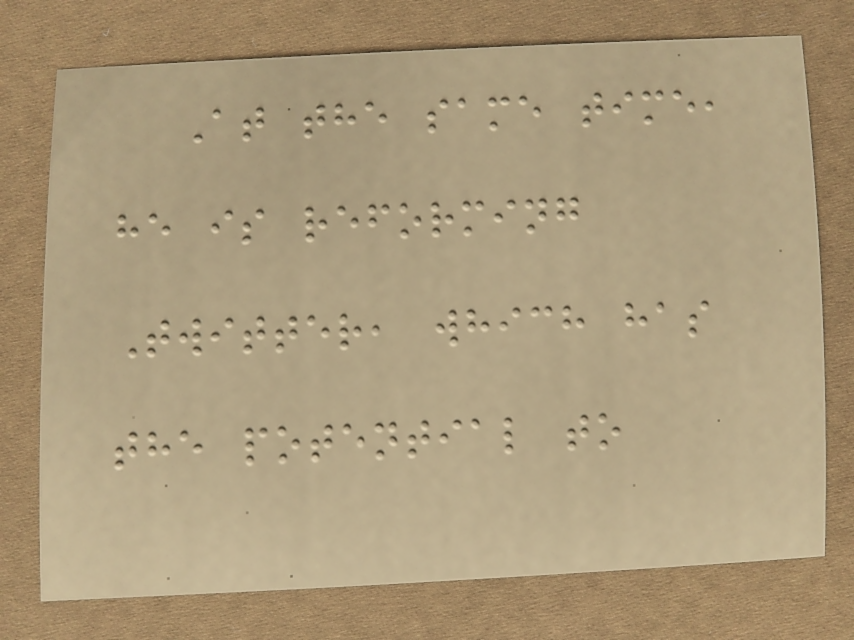At the same time,
he is reforming
Twitter, which has
the potential to
